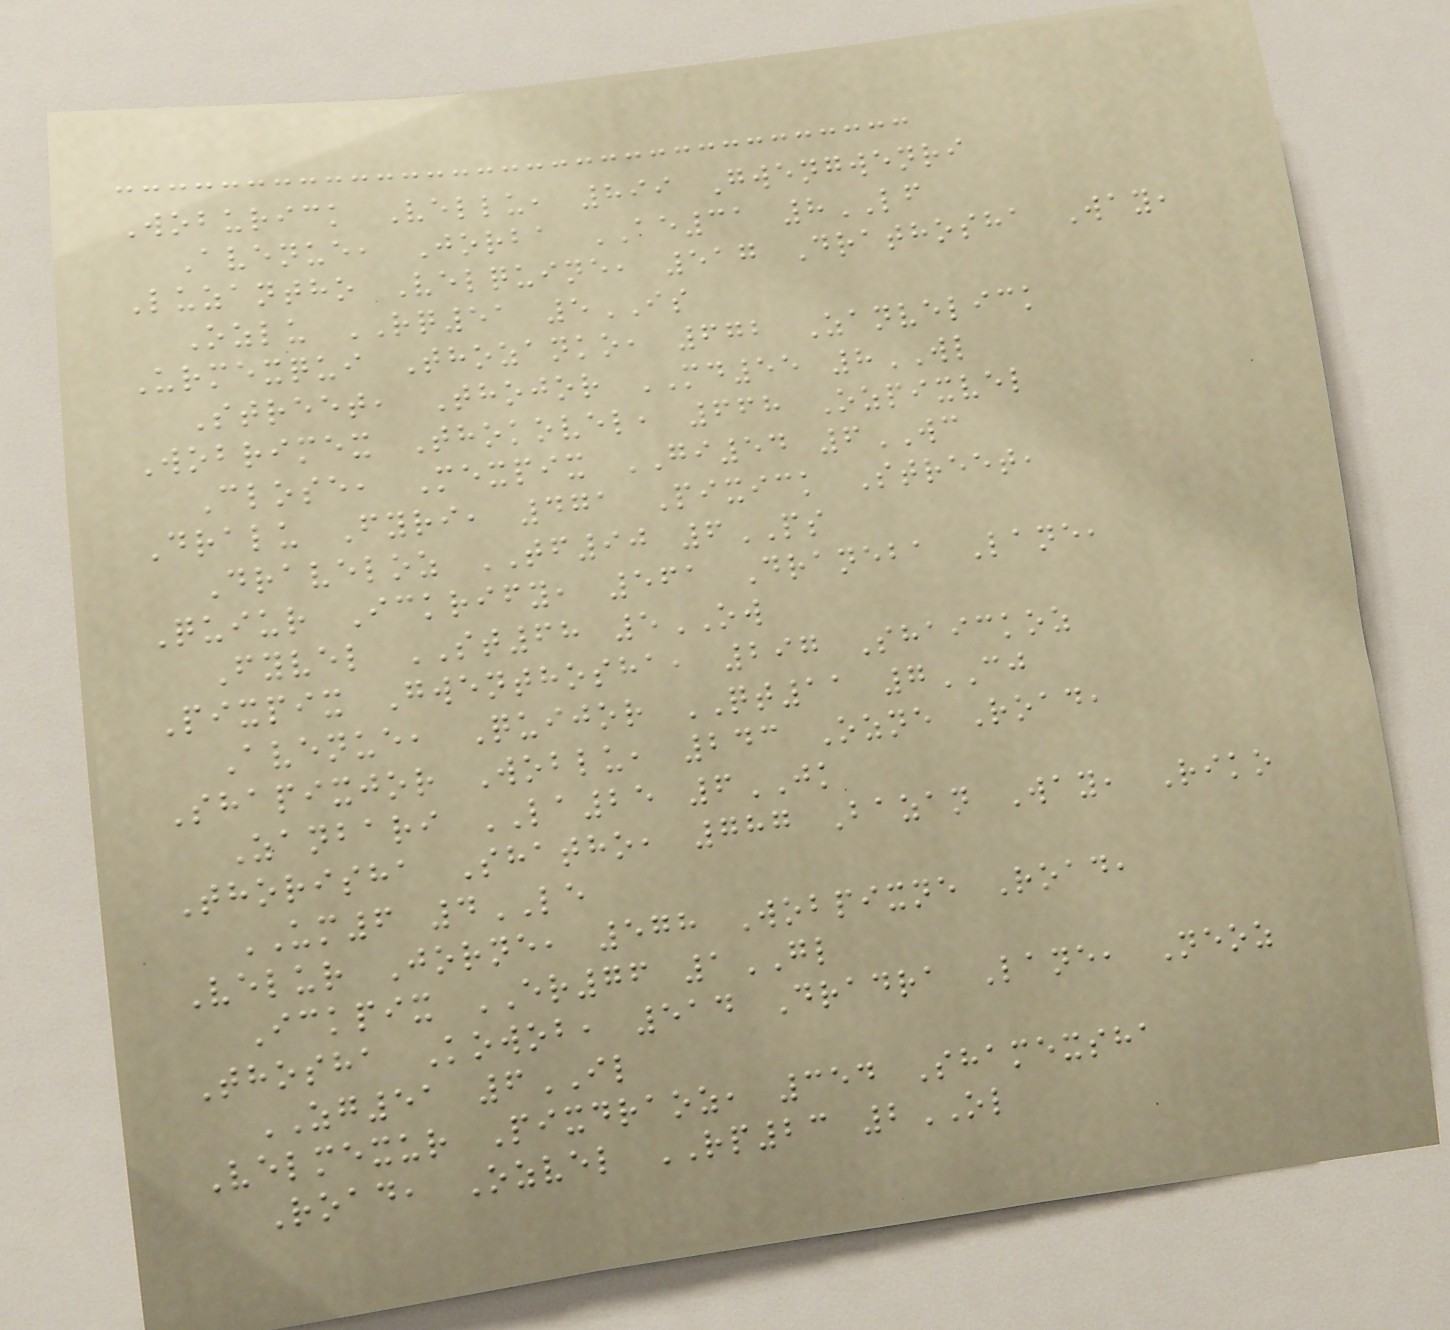Woburick Vellu, 899 Gwengwenri
Avenue, Jorba AE31 8LF
Luzantho Velquine, 517 Drathosha Way,
Ozlu RQ51 5IS
Urmexqui Thozanko, 672 Zanvelick
Street, Thojor MD55 8WL
Wobrimex Thokovel, 668 Ozpixvel
Close, Mexpix GI54 6WC
Dralu Fyri, 471 Pixick Street,
Draveloz TF90 6PS
Quiur Ickrify, 561 Draneba Lane,
Fyvel ST68 5OW
Pixpix Gwenthosha, 297 Shaickoz
Avenue, Quijor QT11 7CJ
Shapixjor Woblu, 243 Ozne Road,
Zanbari LA25 6JK
Thorisha Shatho, 787 Bazan Way, Riko
UM6 4LE
Velur Jorne, 578 Wobpixne Road,
Ickpix ER76 1GL
Thosha Kowob, 514 Dradra Lane, Neoz
ZG51 6IL
Velmexur Pixdraoz, 354 Shamexsha
Road, Ozvel RP23 2OL
